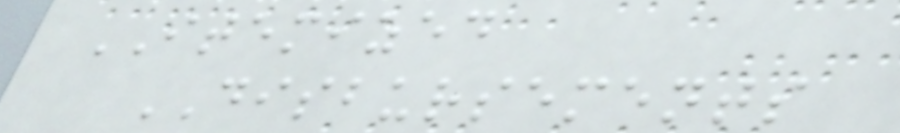ITEMIZED
DISBURSEMENTS
